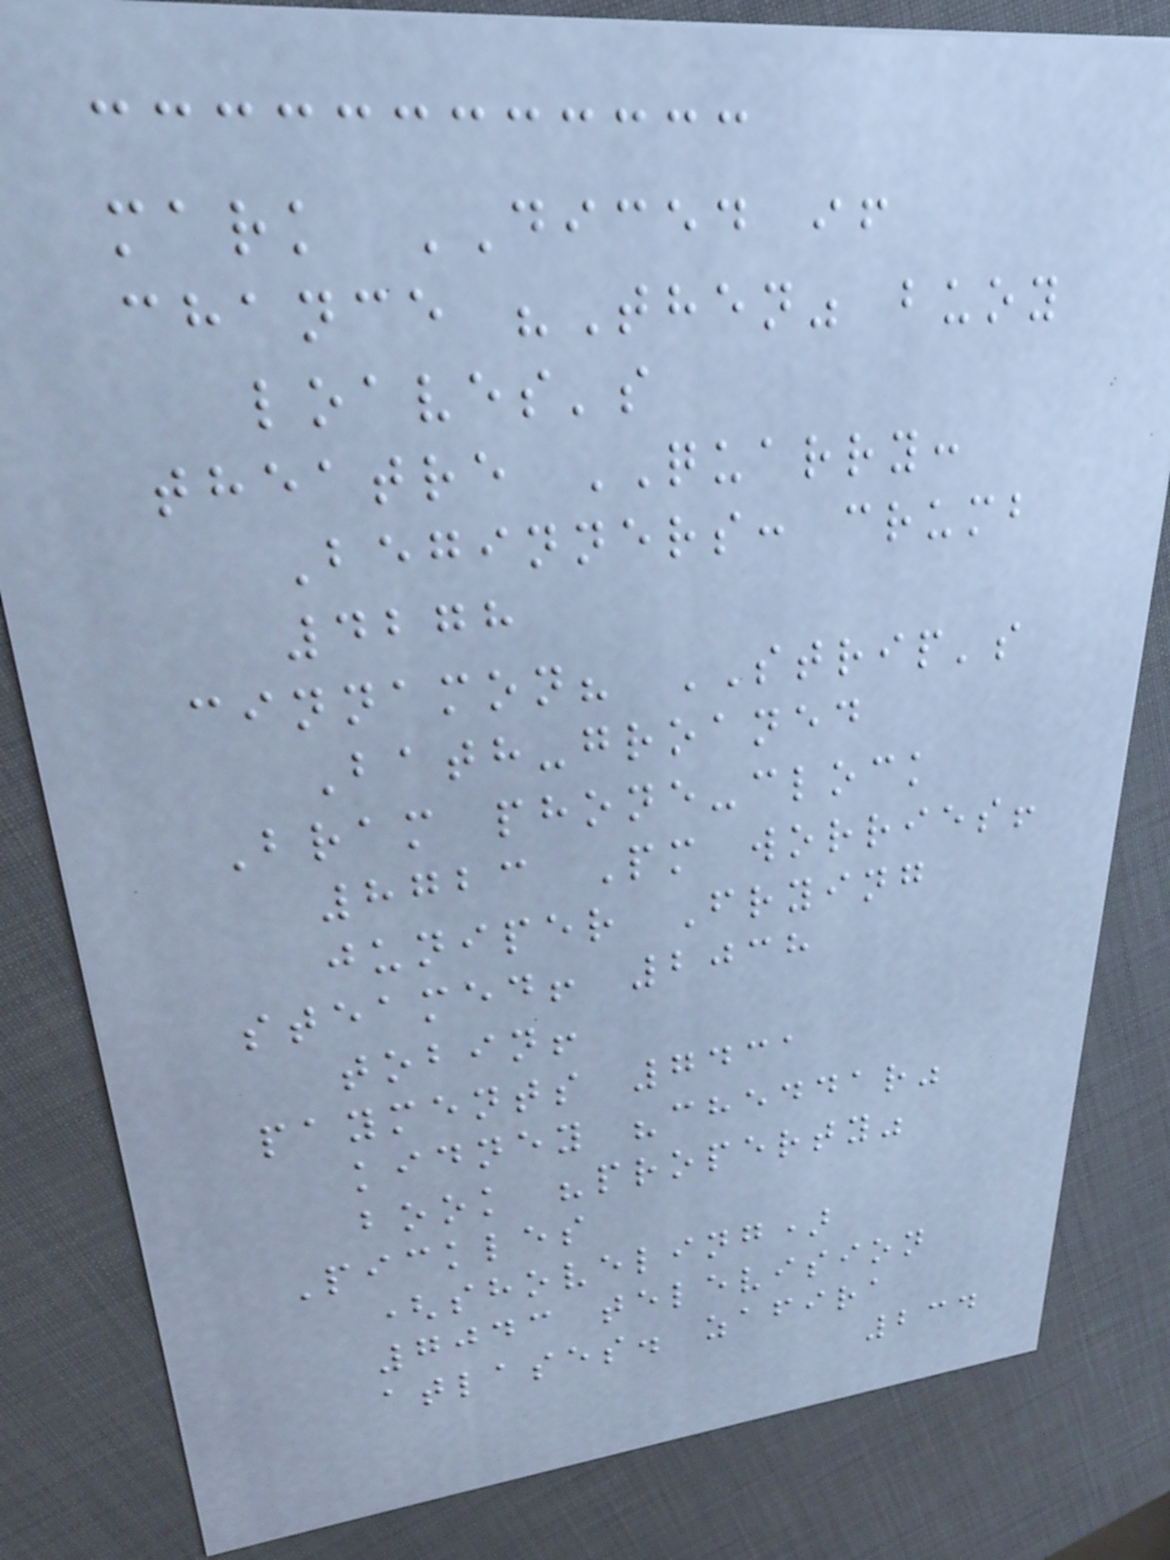mark DICED if
chance "Then" buoy
loaves's
theatre QUARRY:
Beginners: crumb
4278
cinnamon? STRIP's
Bath-groaned
Bram phone-clock
8723 Pm worries!
juniper Frying
steamed! 2038
tobin!
payments 7431
kidney "cheddar"
book "property"
Pickles
(shoveling)
7043 television
atlases. zafira
234
